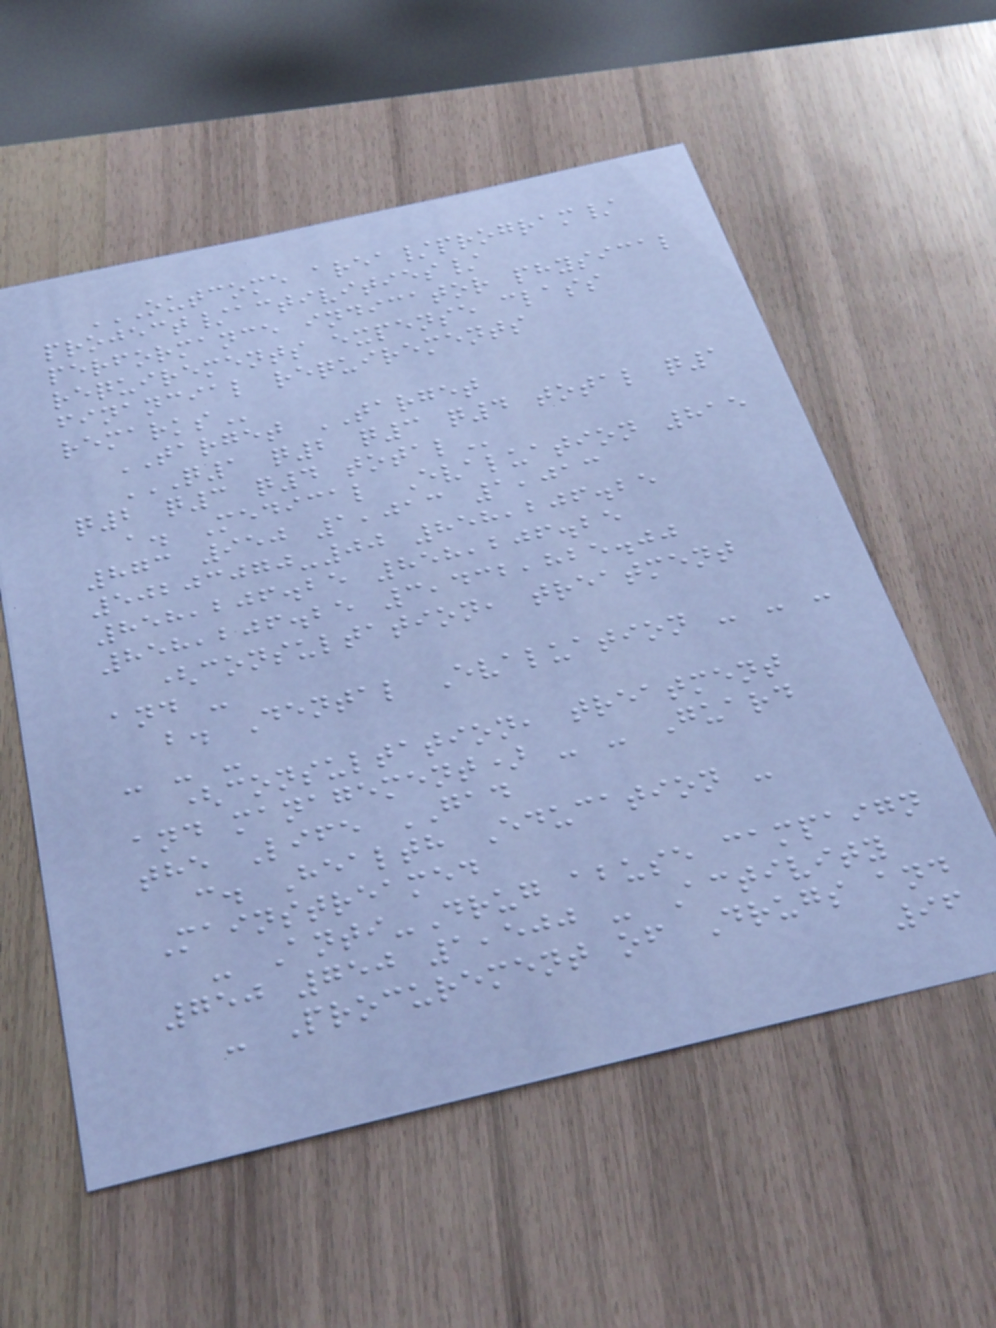OUTCOME AREA/PROGRAM/
PROJECT/ACTIVITIES/
PERFORMANCE INDICATOR PHYSICAL
REQUIREMENTS EXPENSE CLASS
FINANCIAL REQUIREMENTS
REMARKS
TARGET TARGET
Q1 Q2 Q3 Q4 TOTAL Q1
Q2 Q3 Q4 TOTAL
a. Medical Evaluation 815
873 950 1,013 1,013
50203070-00 858,206.25
858,206.25 858,206.25
858,206.25 3,432,825.00
(consultation, treatment
and -
b. Dental Evaluation - - -
- - -
(consultation, treatment
and management) - - Guard
the Life GAD
c. Health Education -
Mainstreamed
- Anti-Drug abuse campaign
750 750 1,500 - Activity
- Procurement of Drugs and
96
